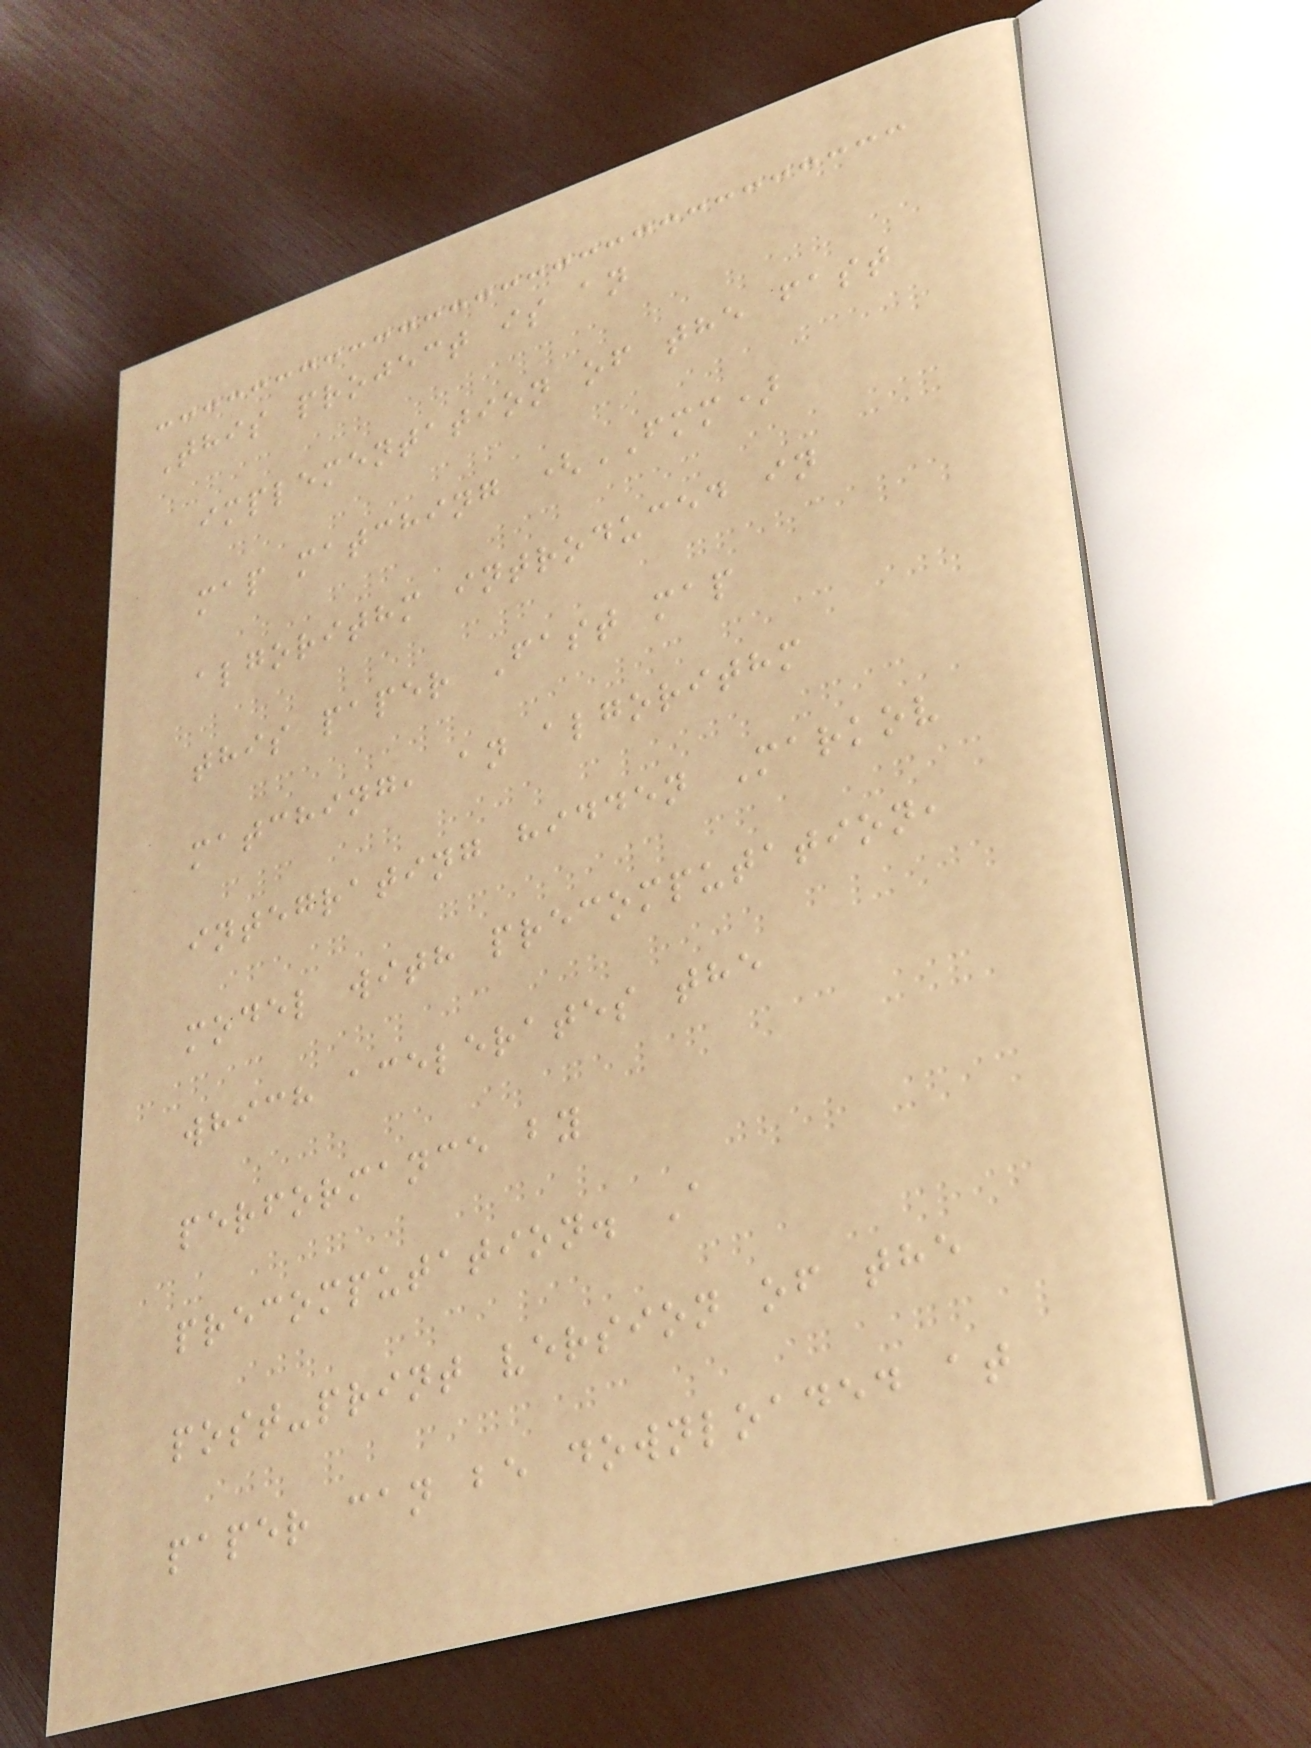This project is an
implementation of the fast
map matching (FMM)
algorithm introduced in
this paper Fast map
matching, an algorithm
integrating hidden Markov
model with precomputation,
which acelerates the
performance by
precomputation. A
post-print version of the
paper can be downloaded at
